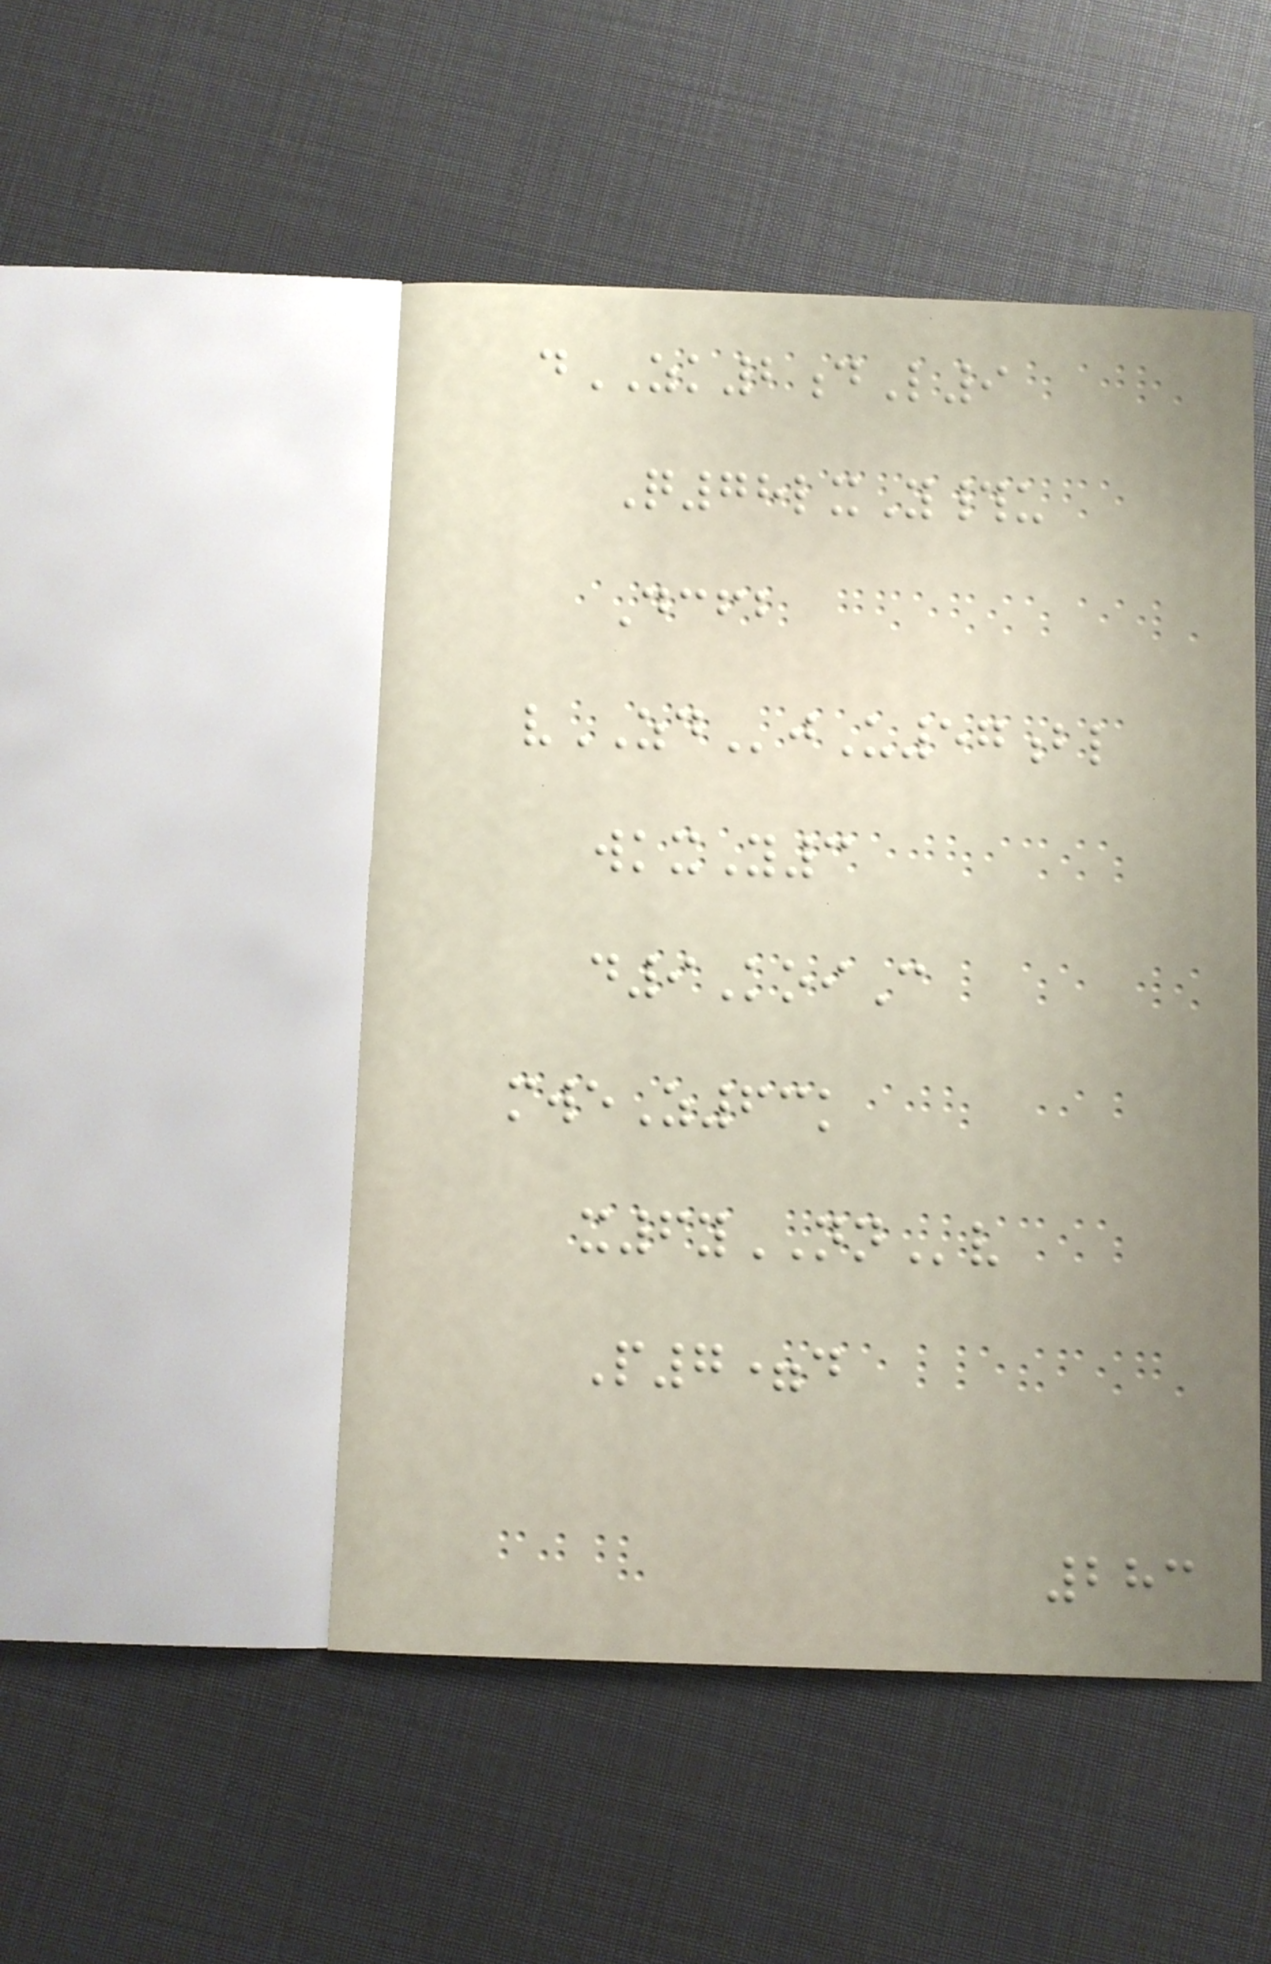dZK2dL9
Q78lxY#u
Dcfb
vZDjU57bl
wkxY3
d9KoiC
mweZ63k
x6yNNv
P7=d
283
